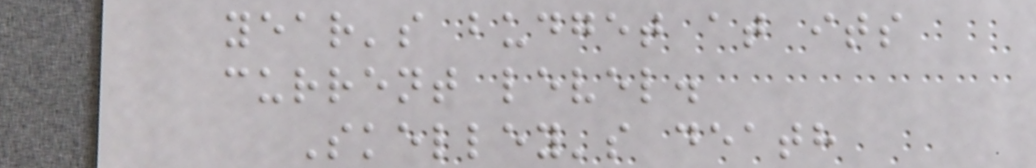year's budget at its
current level.
Skelley's death
